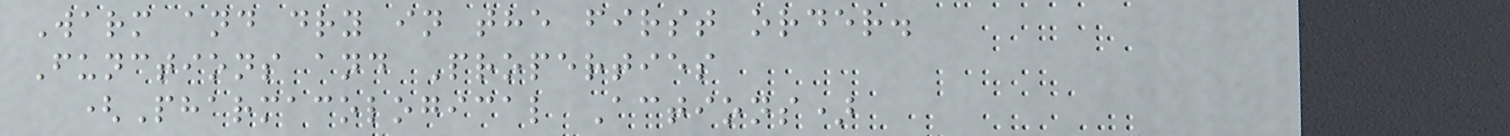Warm and dry in the first order.
Functions and Properties
(Pharmacological Actions)
